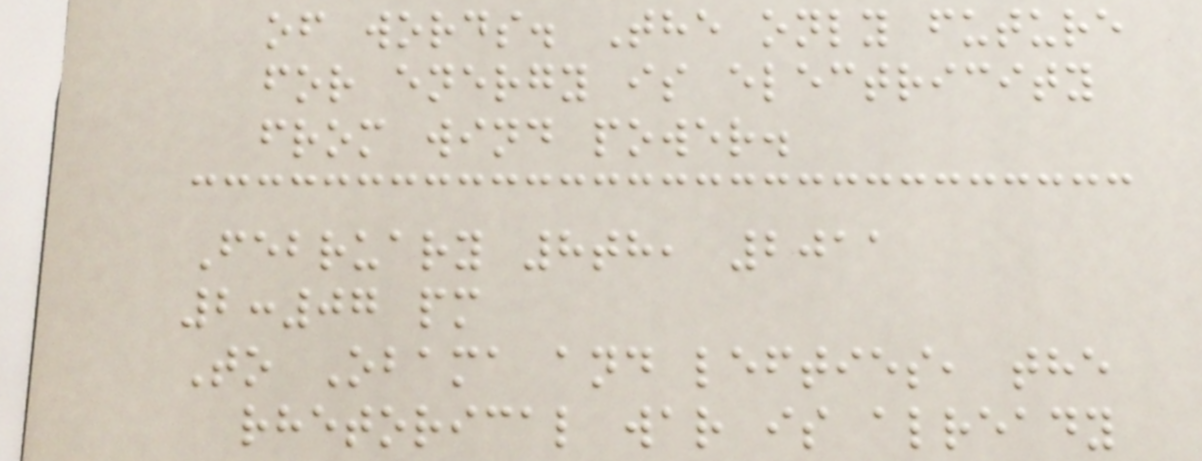of words. The only future
for energy is electricity
from wind power.
February 8th, 2011
2:07 pm
To Obama and lefties, the
rhetorical war is already
